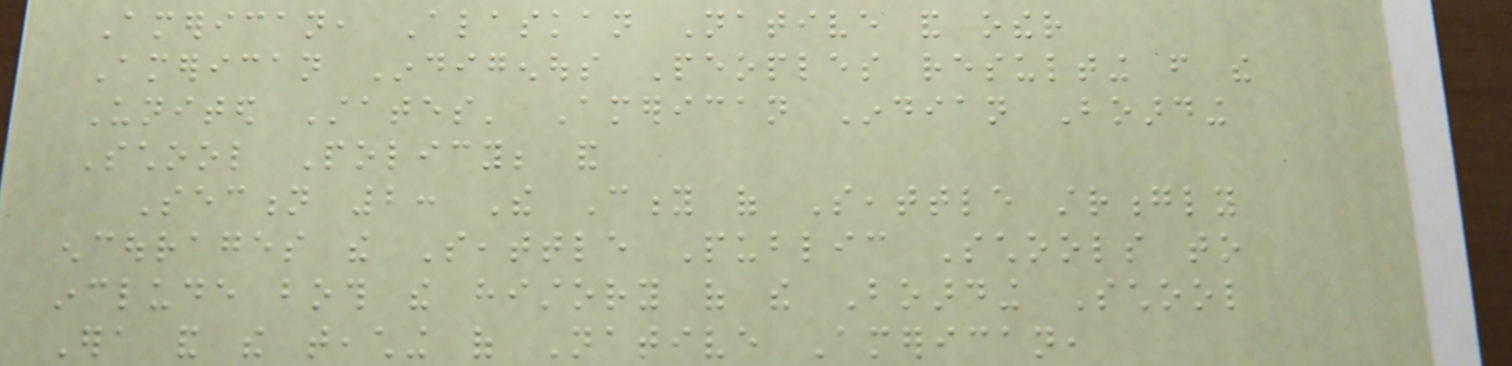American, Alaskan Native and other
American Indigenous Peoples resulting from the
United States' American Indian Boarding
School Policy; and
Section 2: The City of Seattle strongly
encourages the Seattle Public Schools to
include both the history of the Boarding School
Era and the teaching of Native American,
